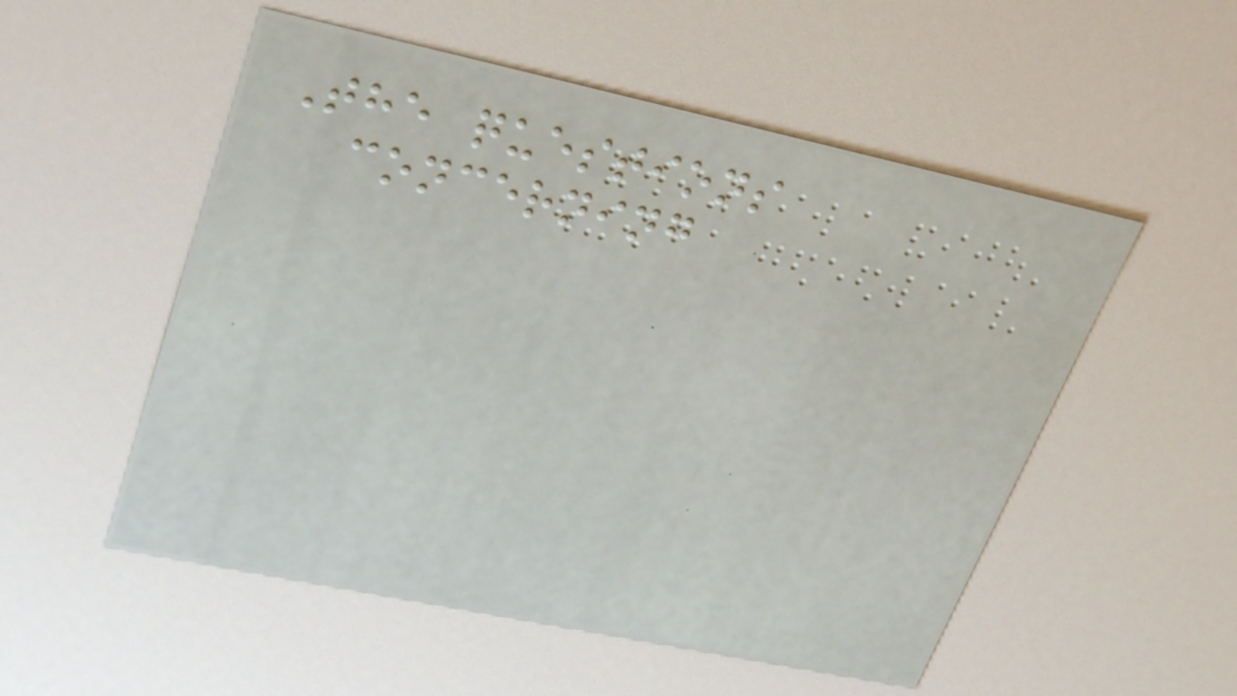The questions
concerning
